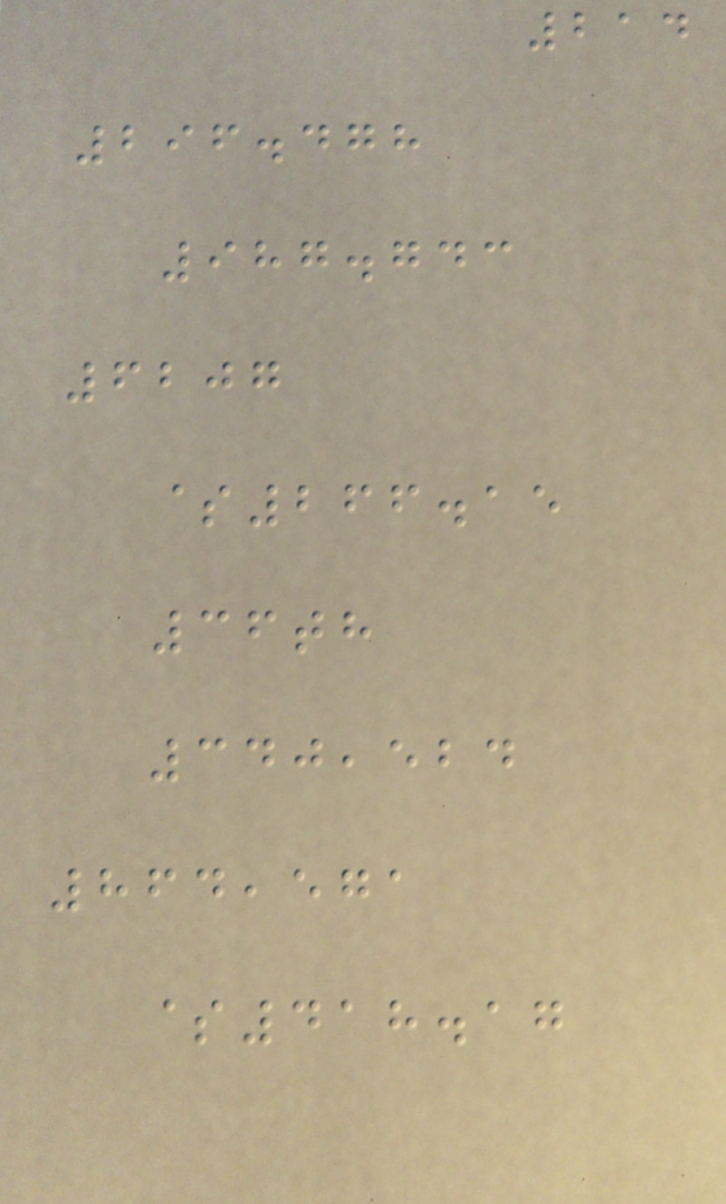214
296.478
987.743
6207
$266.15
36th
340,524
864,571
$418.17
